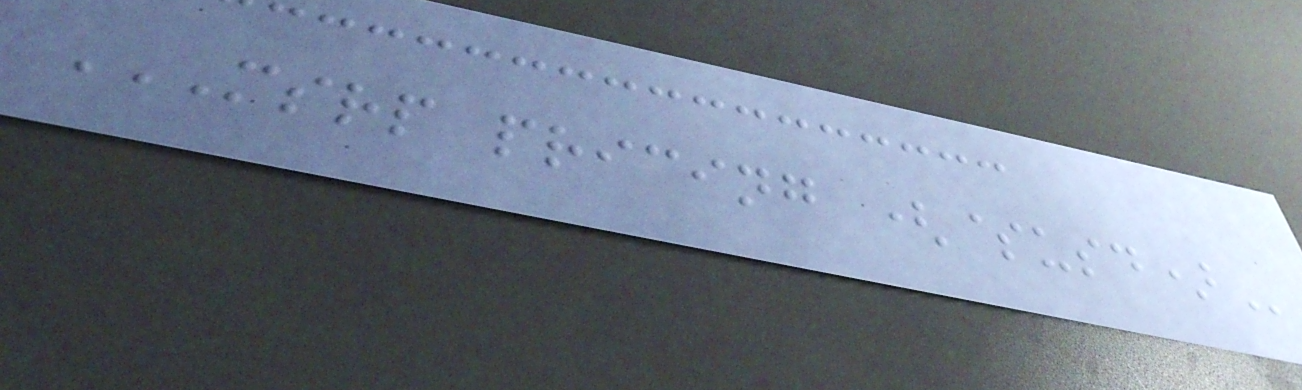MSRP PRICING ($USD)
